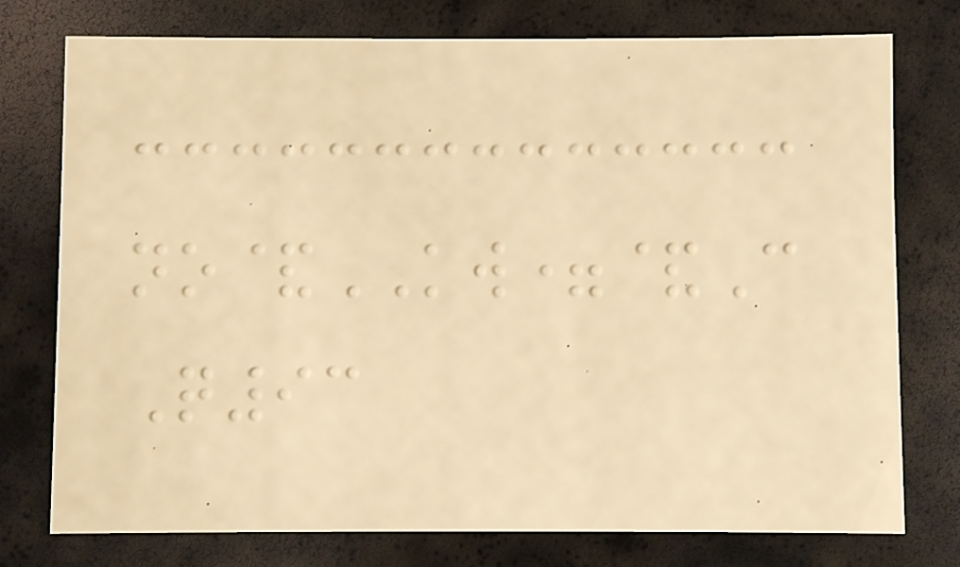no&KW=&C
Q93
